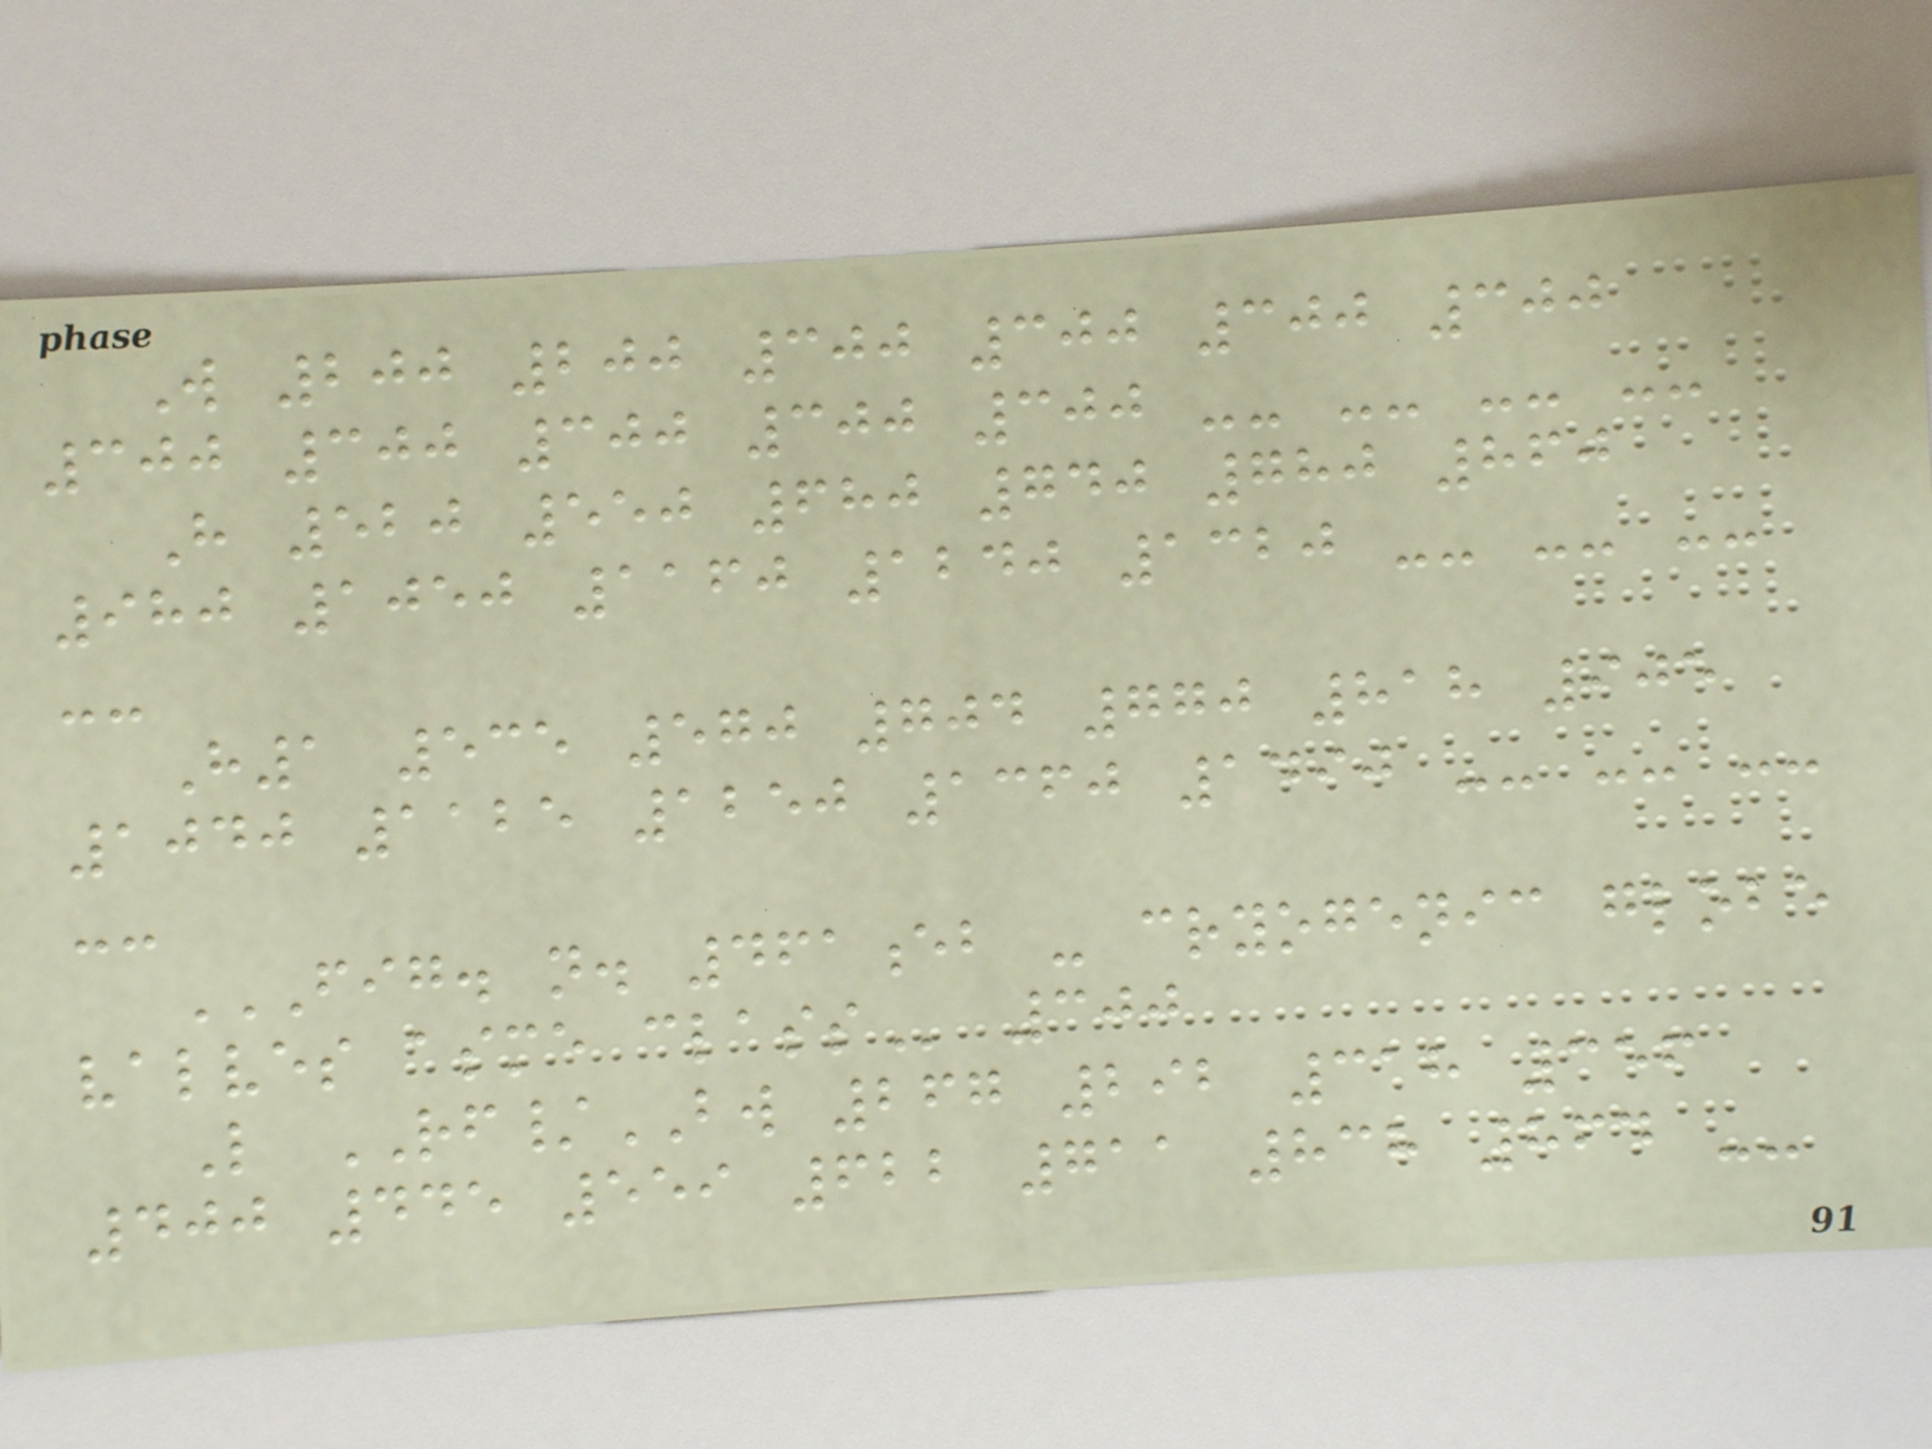W 200 200 300 300 300 300
300 300 300 300 300 -- -- -- --
H 520 550 680 740 780 860
980 1050 1160 1240 1320 -- -- --
--
H1 535 570 704 770 818 905
1040 1125 1250 1360 1490 -- -- --
--
FIG. N. 461EB - CRYOGENIC GLOBE
VALVES ASME CLASS 300
L RF/BW 267 292 318 356
400 445 559 622 711 838 864 --
